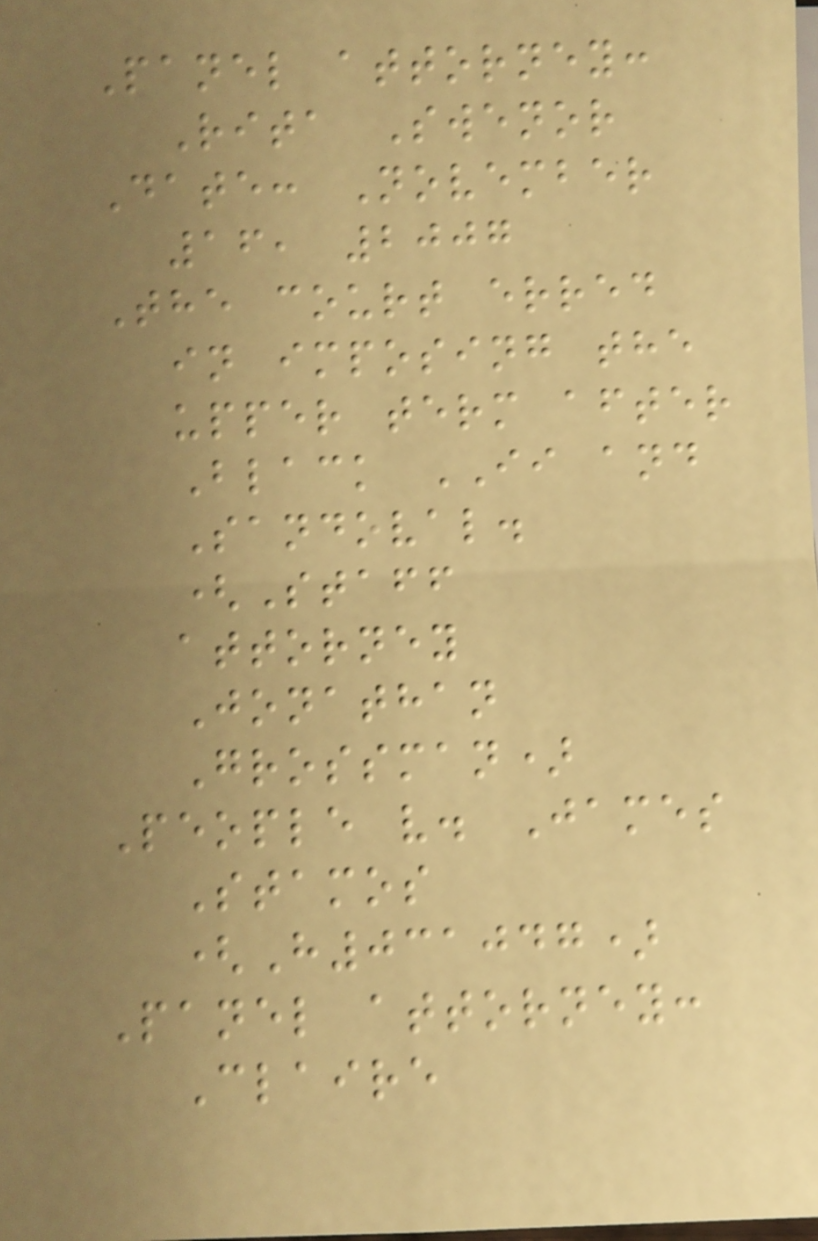Panel attorney:
Rita Swenor
Date: November
16, 2007
The court erred
in imposing the
upper term after
Black II and
Sandoval.
(Staff
attorney
Jonathan
Grossman)
People v. James
Stamos
(H031047)
Panel attorney:
Claire
